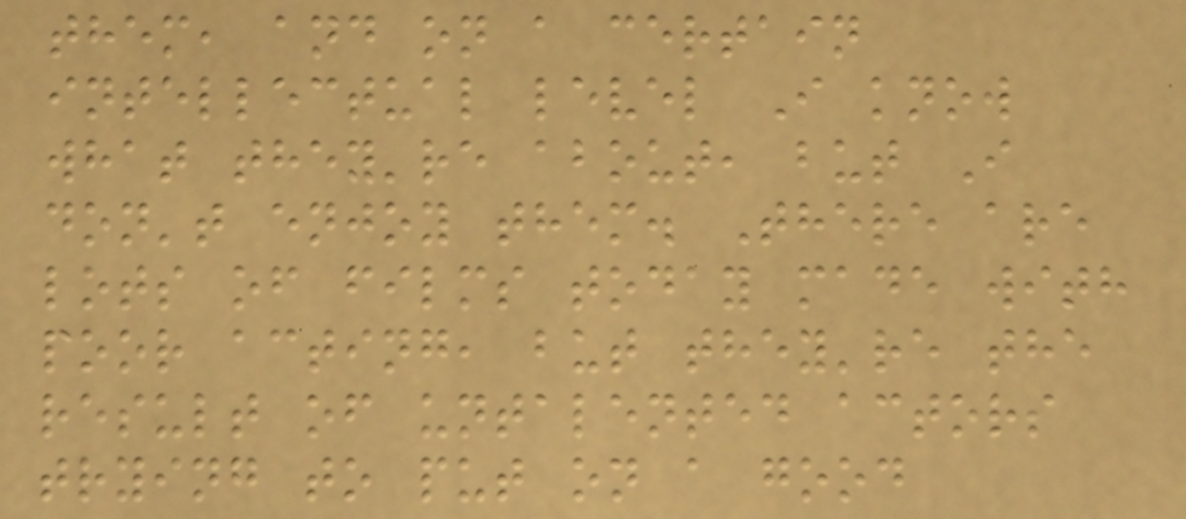them, and on a certain
intellectual level I know
what they're about, but I
don't enjoy them. There are
lots of films today made with
poor acting, but they're the
result of untalented actors
trying to put on a good
